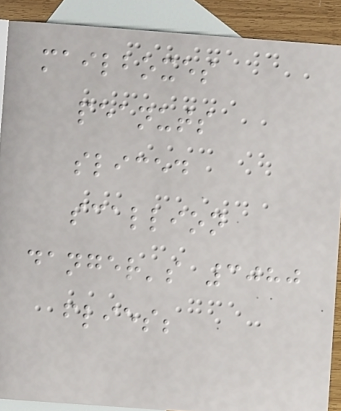mailboxes
peanuts
sliced
scallion
danger's 3080
flies;
